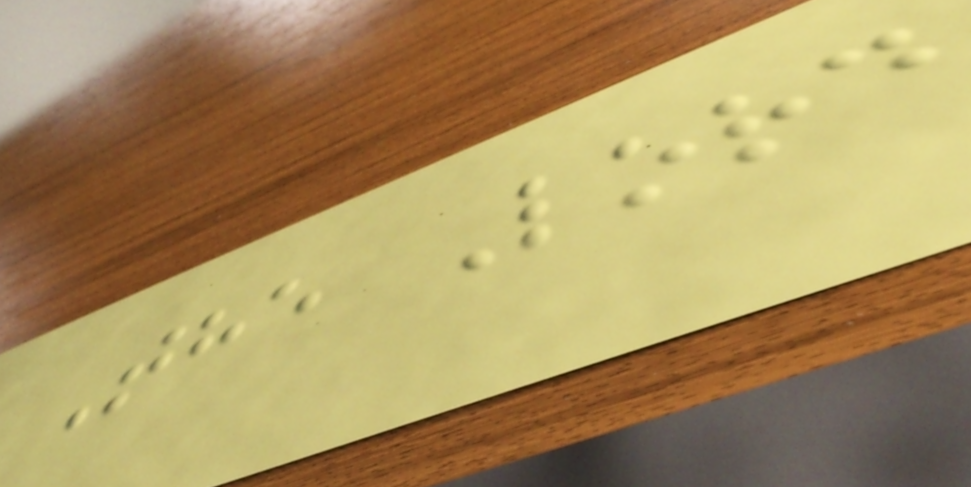The Lord
